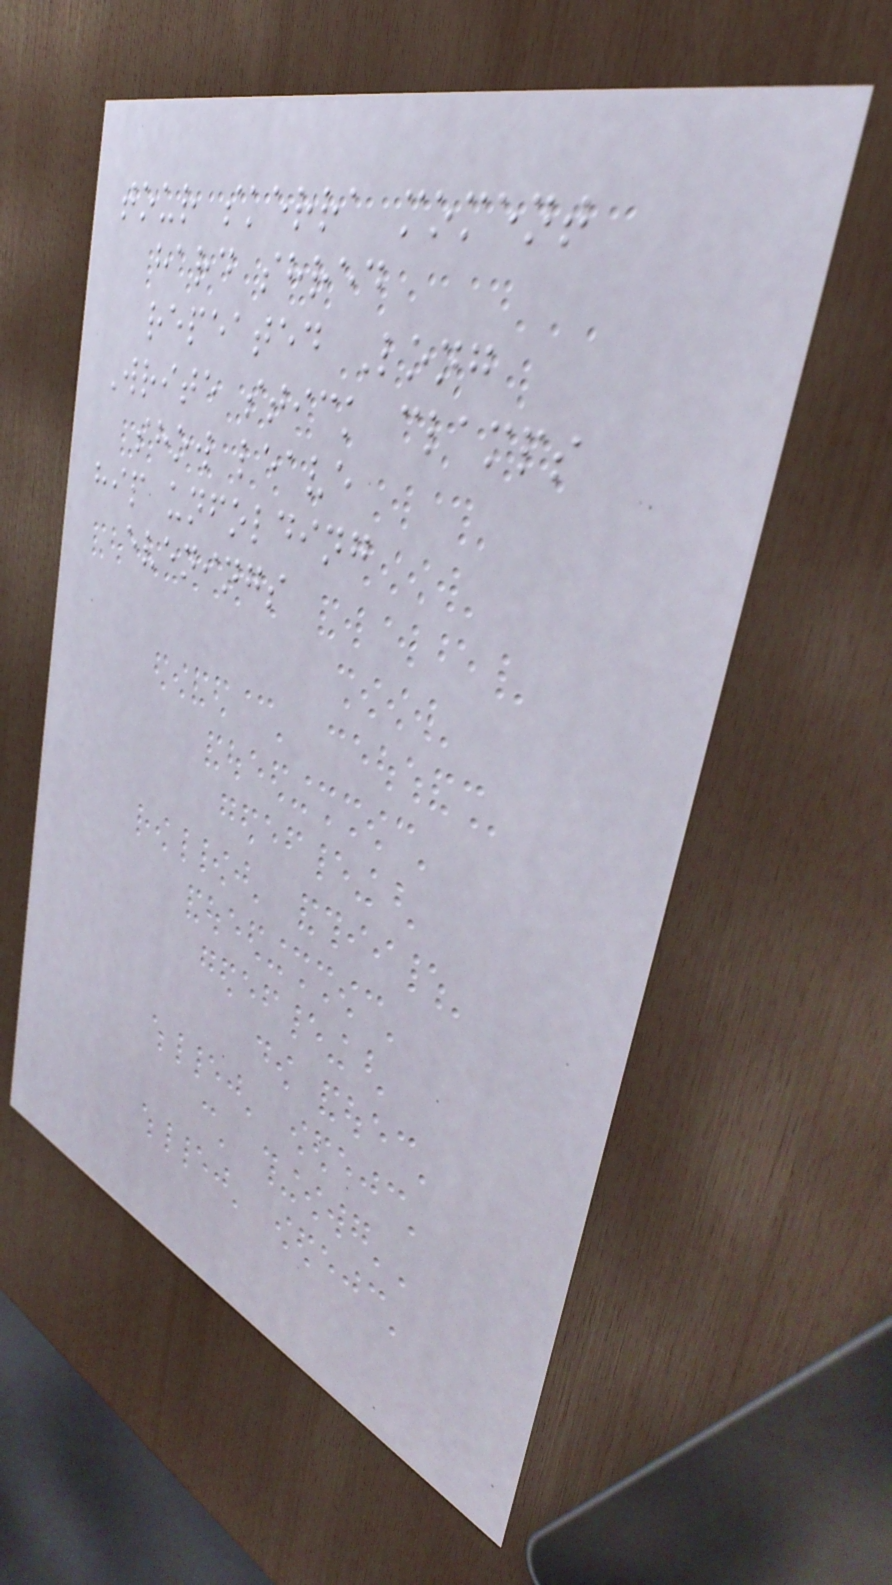tour skerra moment
hard shred
repeated Long
Write stick clamps
show leave
hip unfolding
evenings
